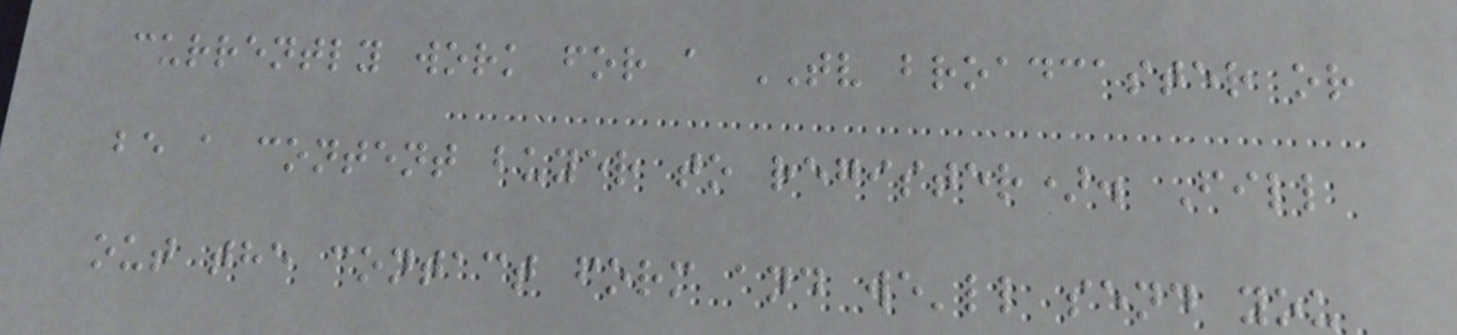currently work for a TV broadcaster or
be a content buyer to register). Fill
out the contact form and we'll send you
